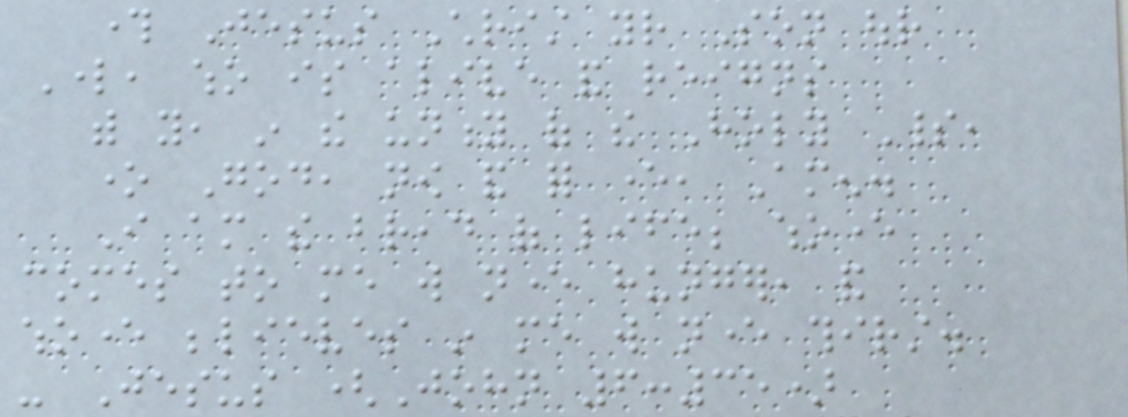through Jesus Christ your Son our
Lord, who is alive and reigns
with you, in the unity of the Holy Spirit,
one God, now and for ever, Amen.
I am the bread of life; whoever
comes to me will never hunger, and
whoever believes in me will never thirst.
- Jesus (John 6:35)
